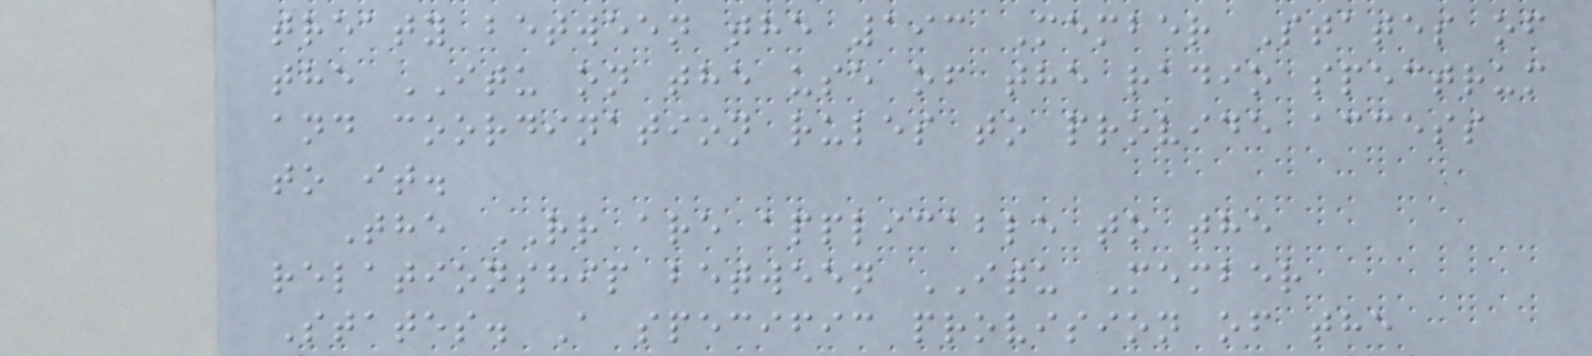treaty between the 193 Member States of
the ITU on the use of the radio spectrum
and coordination rules to provide access
to it.
The RR are applicable to the
relationship between ITU Member
States. A specific provision of the
